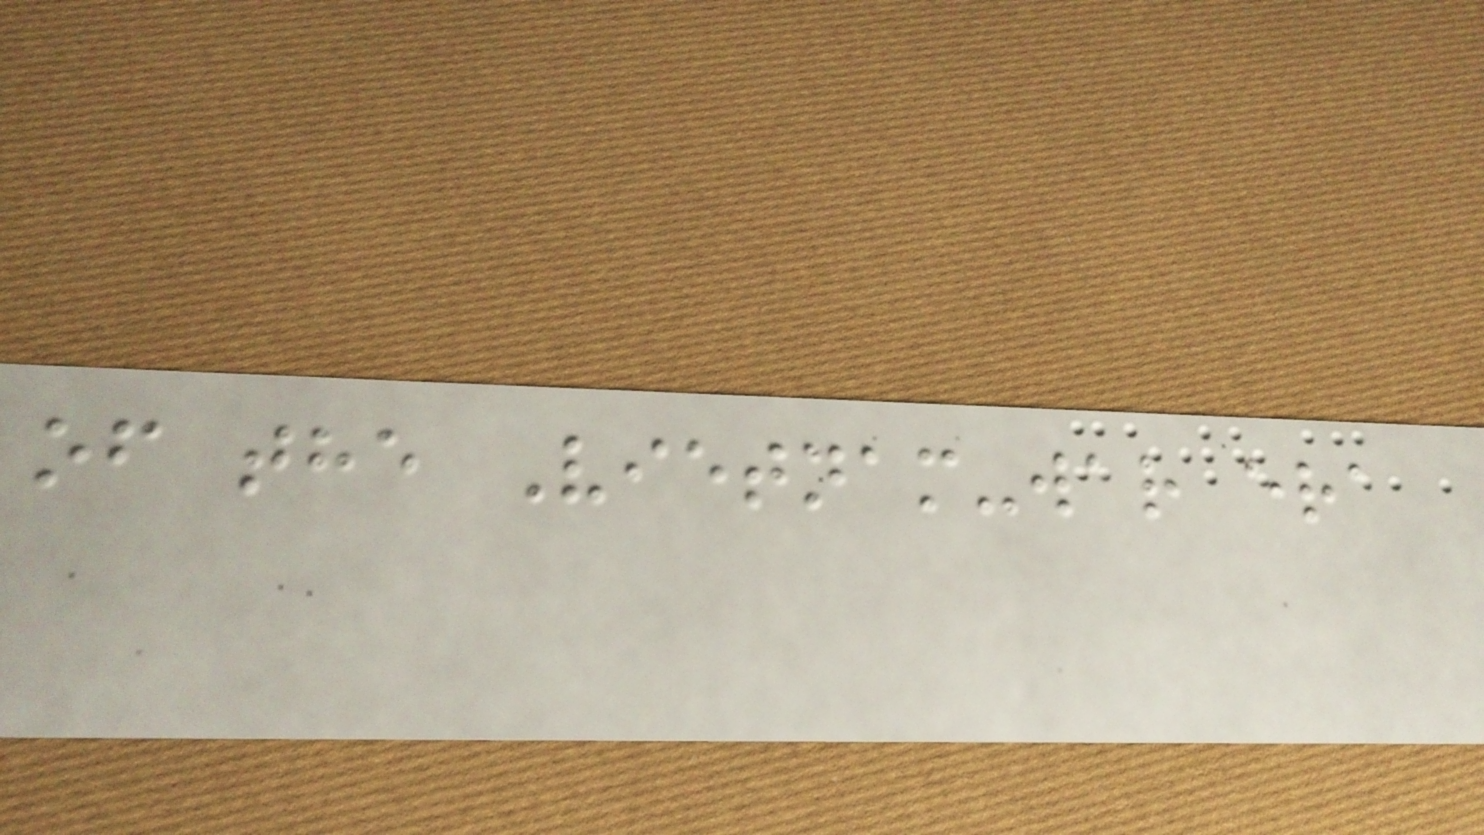of the Vietnam-war era
